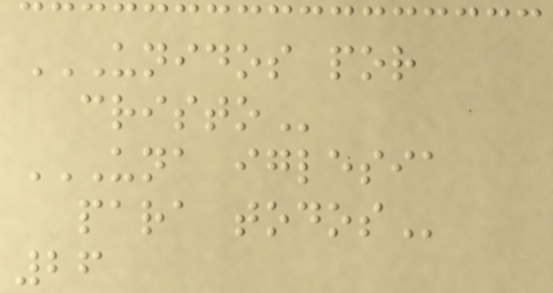UNIDOS POR
CRISTO
UNA IGLESIA
PARA TODOS
26
